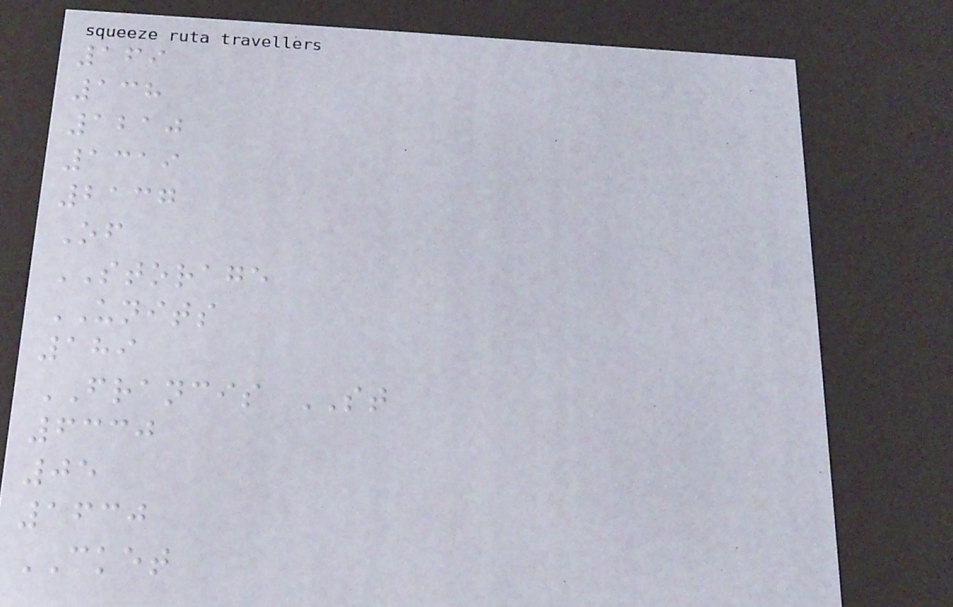169
138
1210
1319
2137
Of
STORAGE
UNITS
189
FRANCIS ST
6330
05
1630
CKET
